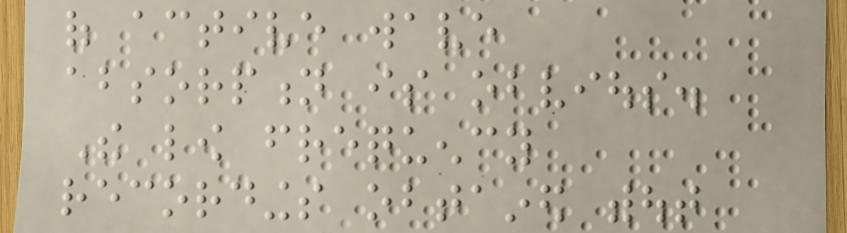of active wave
absorption is obvious.
The low frequency
recordings obtained without
